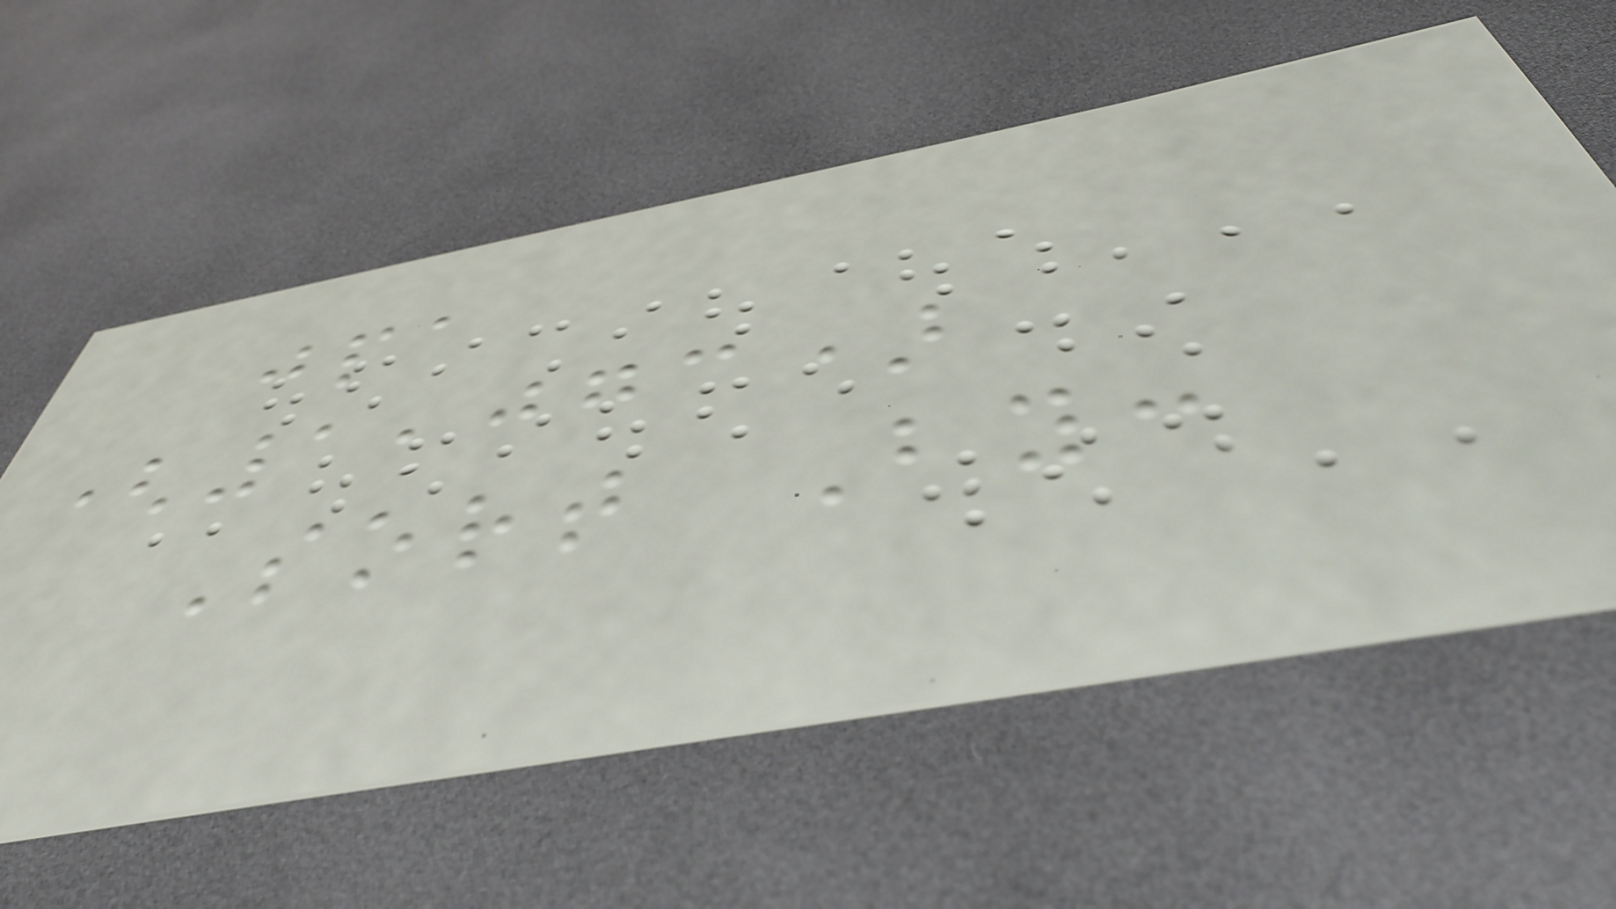jpa
(1,073)
Sort By:
